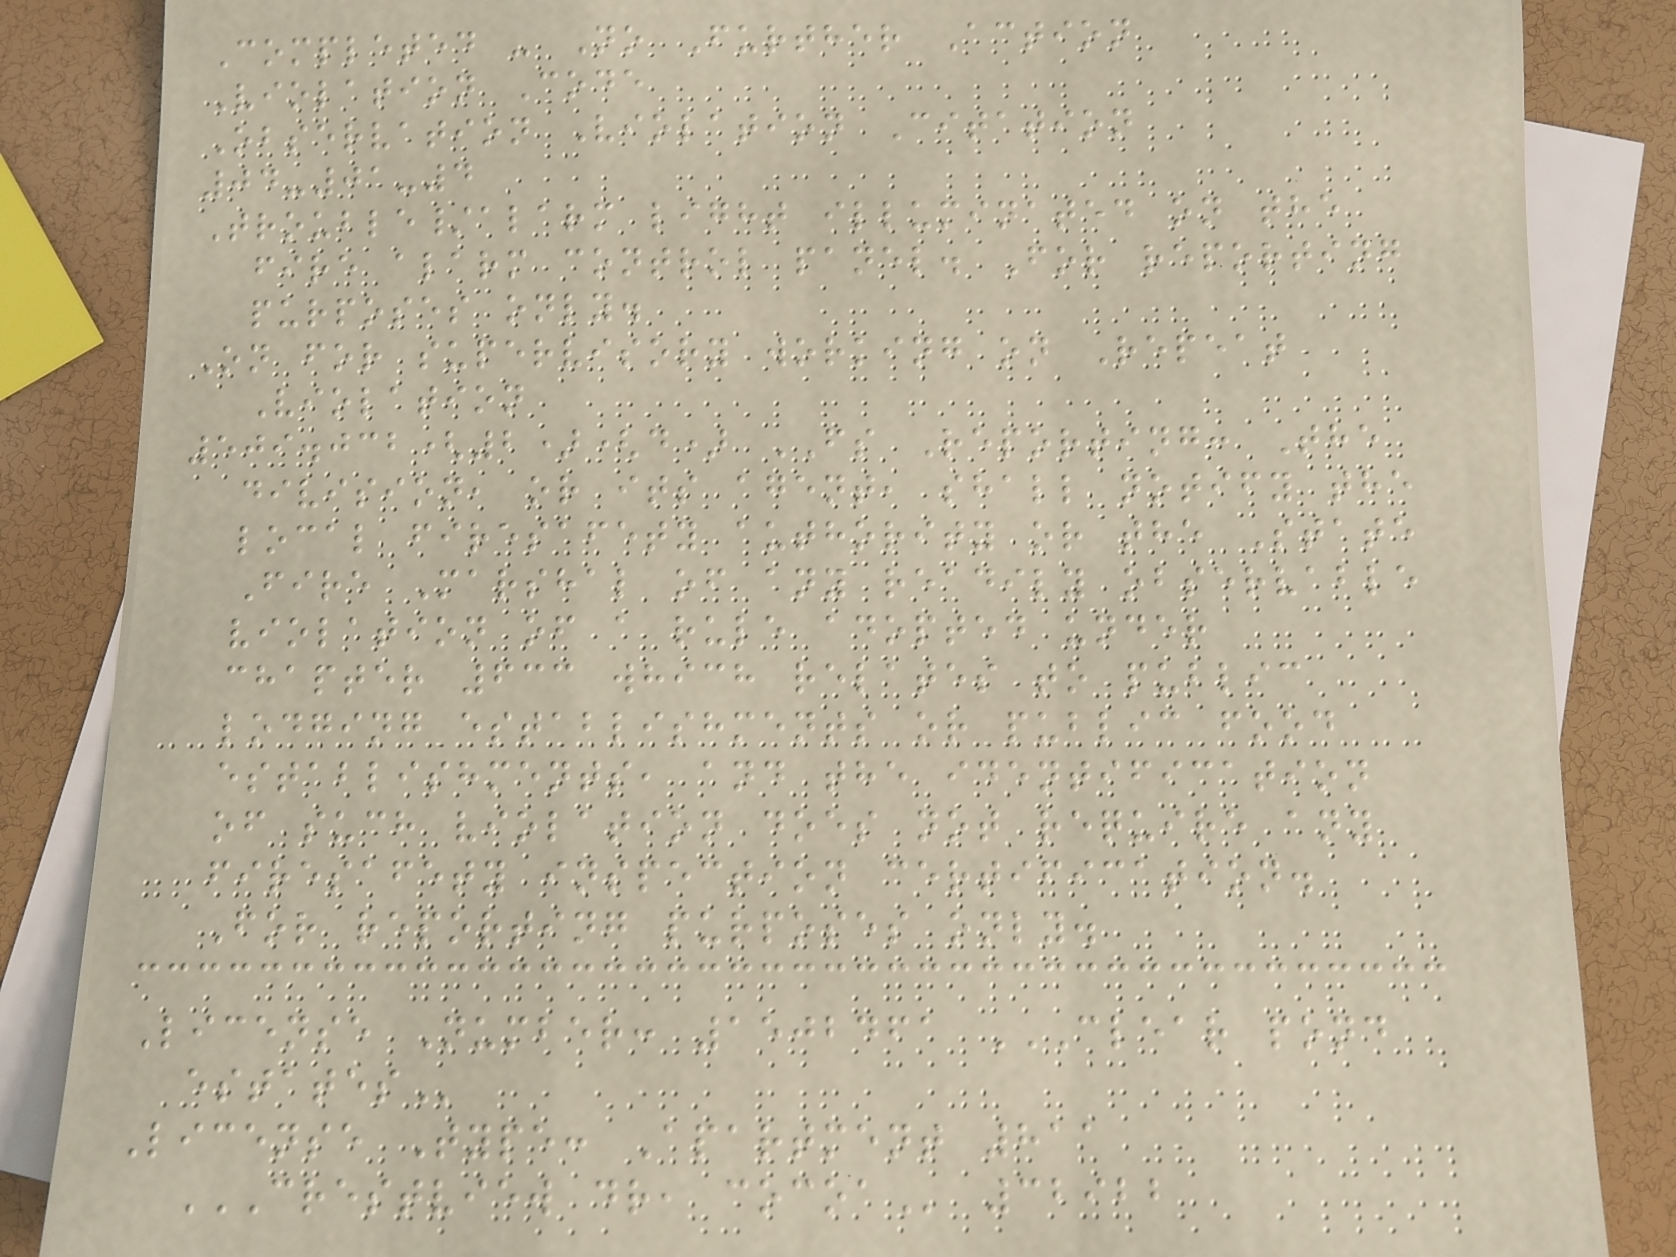Completed - No Further Action
Violation Code
Observation Violation Citation
04-01-4
Trouble/alarm light illuminated on the
fire alarm control panel. For reporting
purposes only.
On for supervisory working on Repeat
Violation
509.032(2)(d) FS Reporting: The
division, or its agent, shall notify the
local firesafety authority or the State
Fire Marshal of any readily observable
violation of a rule adopted under
chapter 633 which relates to public
lodging establishments or public food
establishments, and the identification
of such violation does not require any
firesafety inspection certification.
For reporting purposes only.
License Number: 1502461 CLEAR POND
ESTATES
License Type: Apartment 811
CRESTVIEW DR, COCOA 32922
